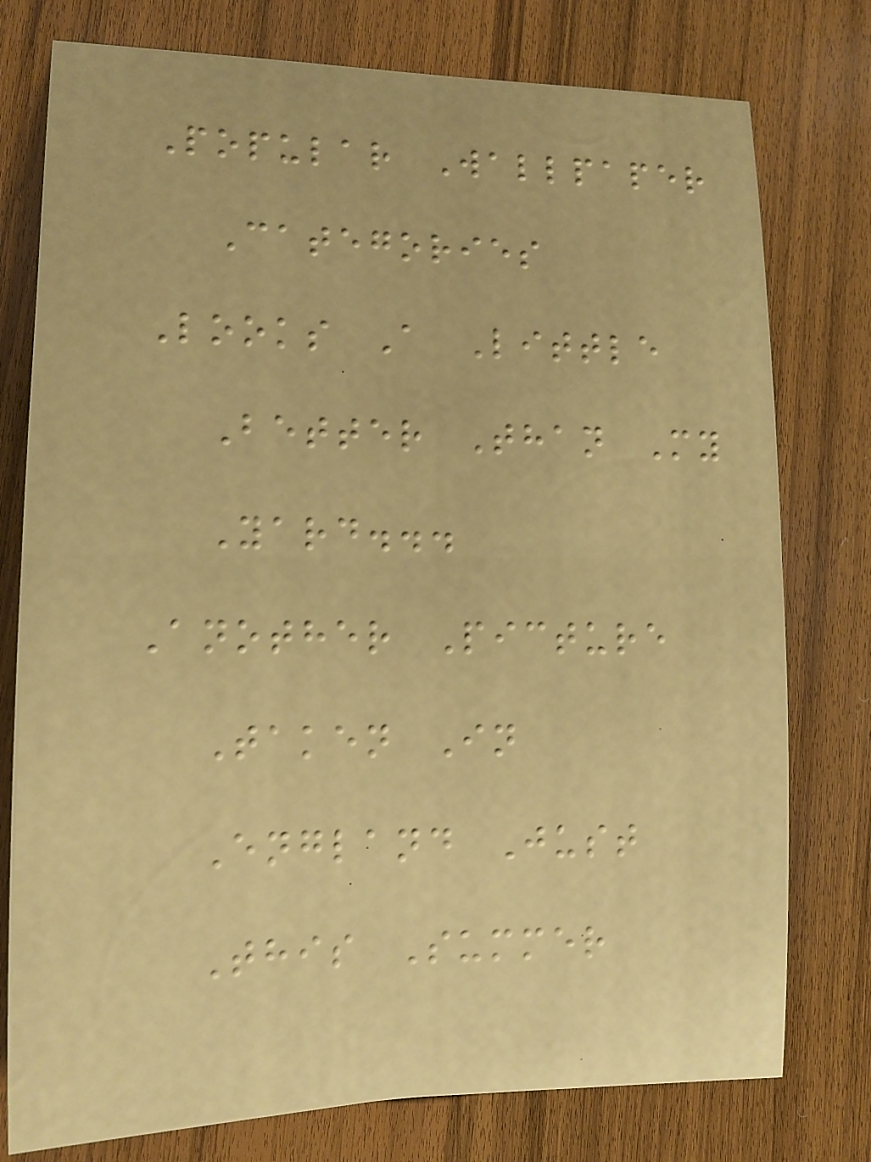Popular Wallpaper
Categories
Looks A Little
Better Than My
Yard...
Another Picture
Taken In
England Just
This Summer
